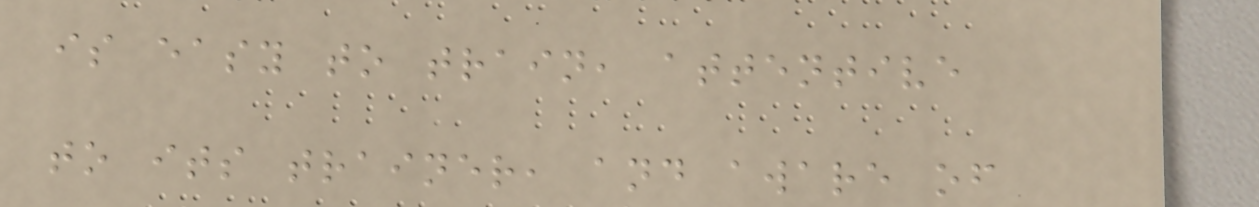is easy to train, attentive
to its trainer, and aware of
